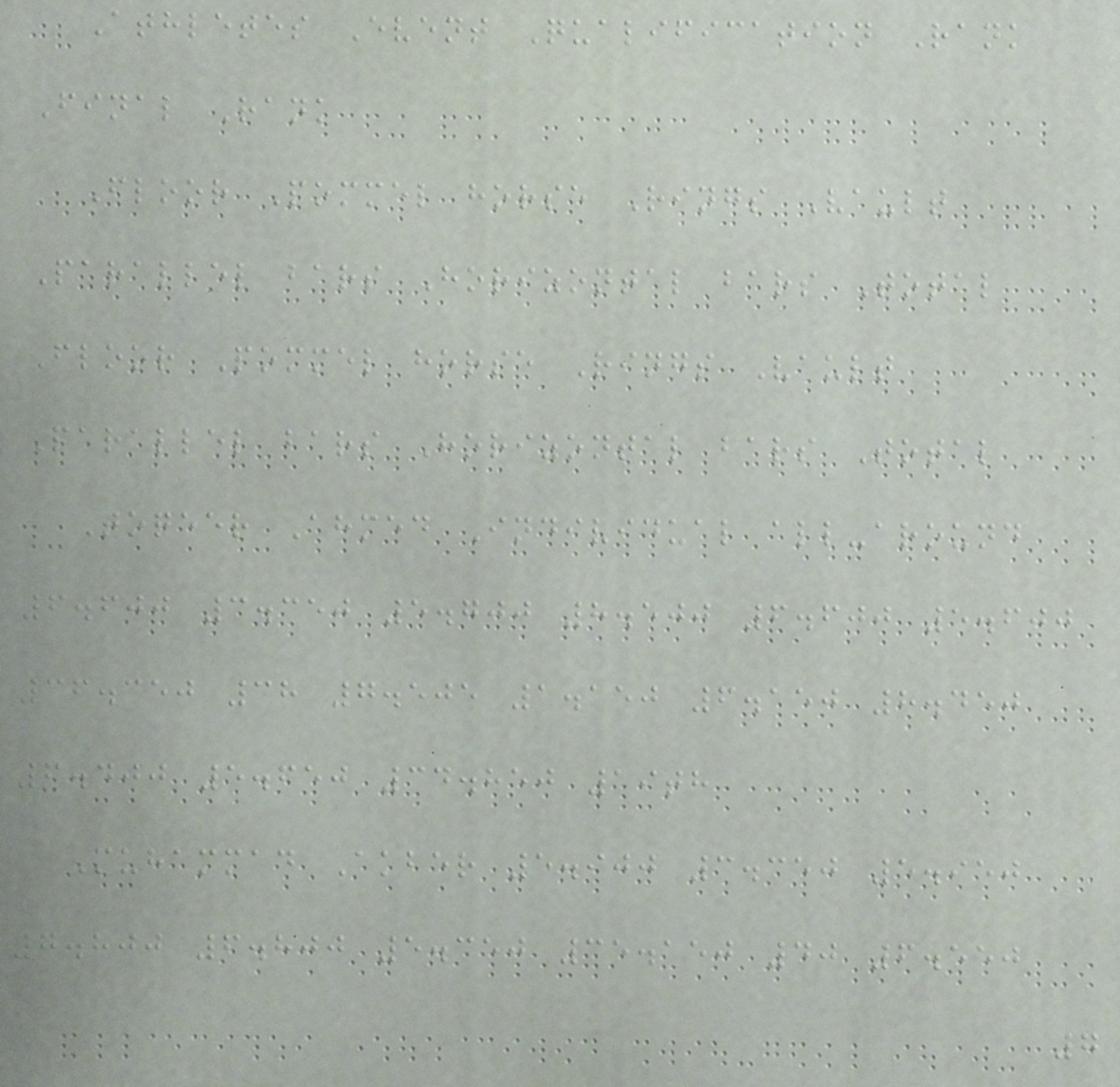Athletes Event Qualification Rank
Final Rank
Floor Pommel horse Rings Vault
Parallel bars Horizontal bars Total
Floor Pommel horse Rings Vault
Parallel bars Horizontal bars Total
Toqeer Ahmed Individual all-around
6.600 3.350 5.700 8.500 6.600 5.600
36.350 38 7.505 1.150 6.150 8.450
6.400 5.650 34.850 19th
Muhammad Akber 5.900 3.350 5.950
7.800 6.800 5.350 35.150 40 6.550
7
